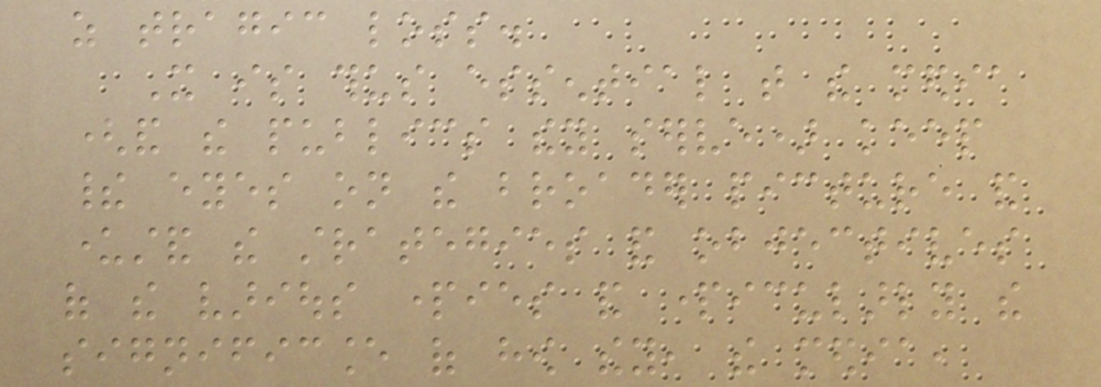as tragic loss.
It is thus essential that the media
(and the publics they serve) keep
their eyes on the broader picture and
understand the strategies and objectives
of the various parties and particularly the
significance of how they, the media,
